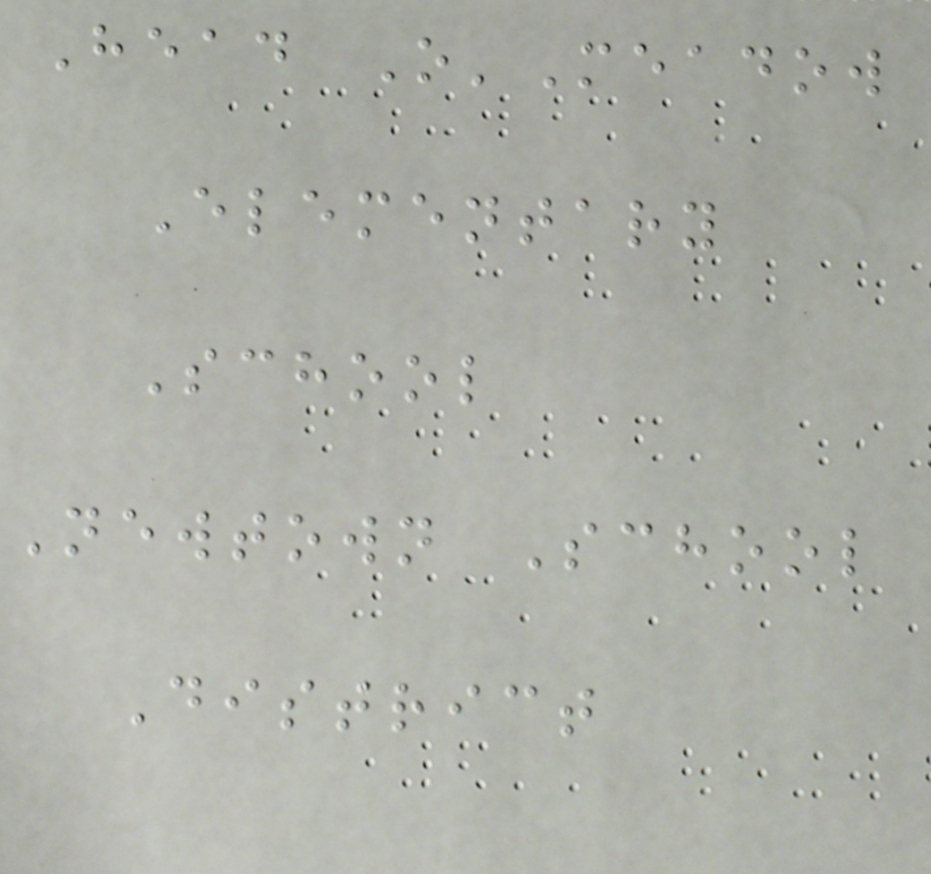Head O'Meadow
Elementary
School
Newtown School
District
